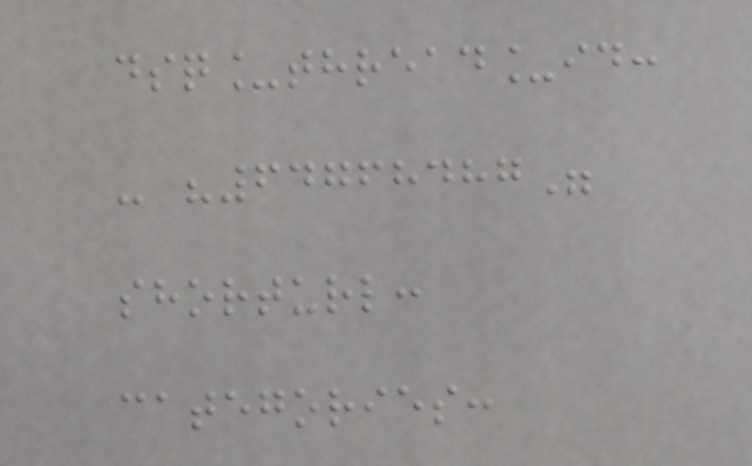dsq_thread_id:
- "64768487"
shorturl:
categories:
